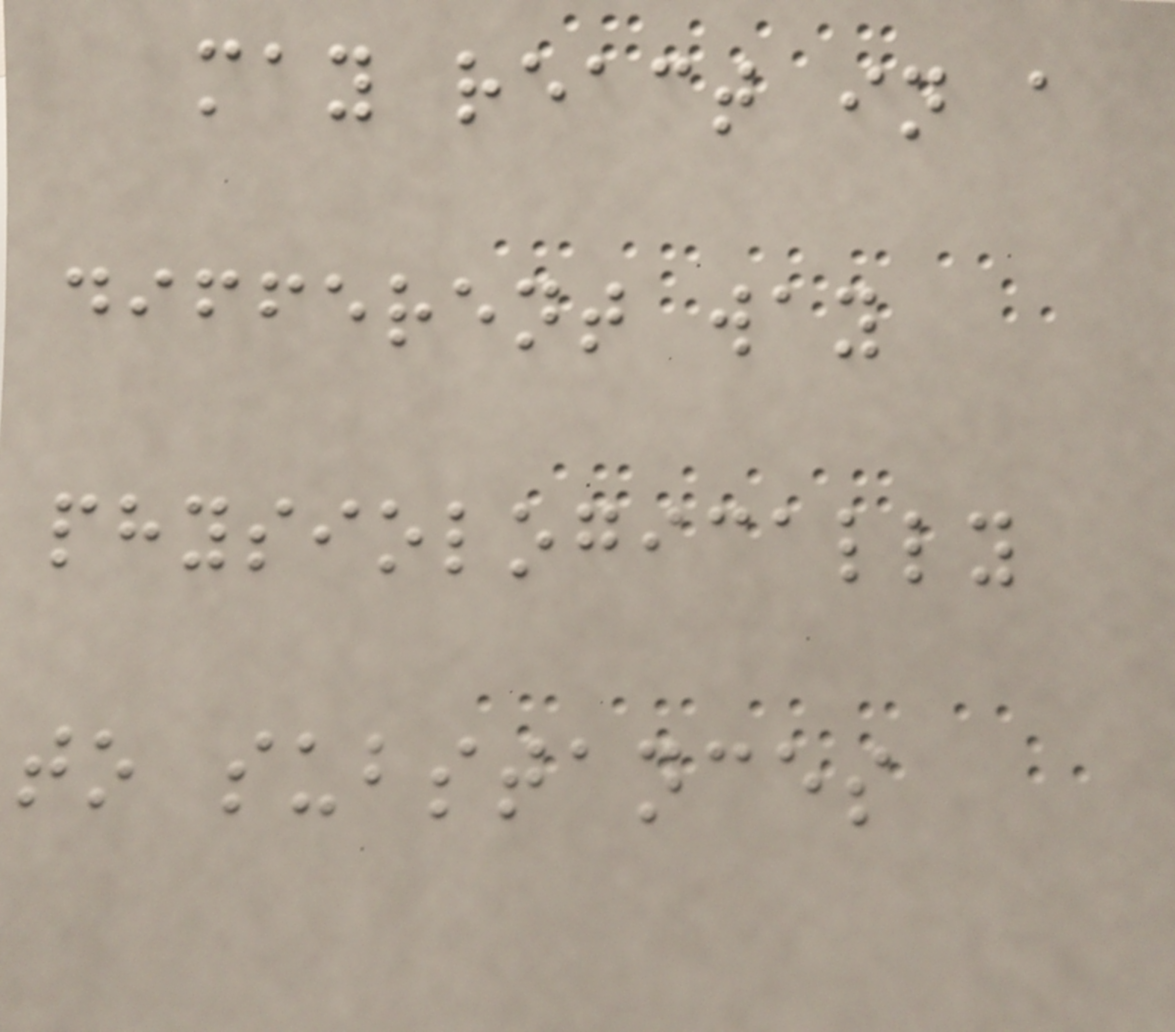may react in a
different way
physiologically
to substances
